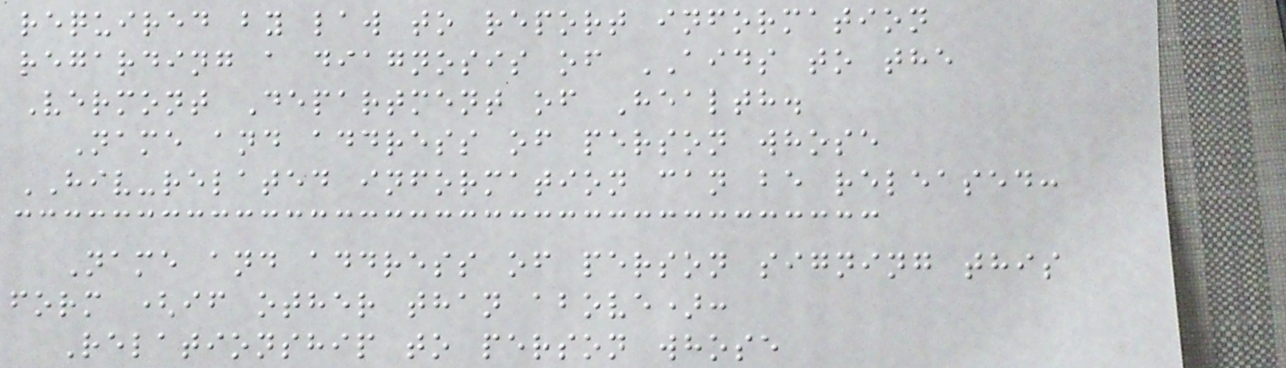required by law to report information
regarding a diagnosis of AIDS to the
Vermont Department of Health.
Name and address of person whose
HIV-related information can be released:
Name and address of person signing this
form (if other than above):
Relationship to person whose
